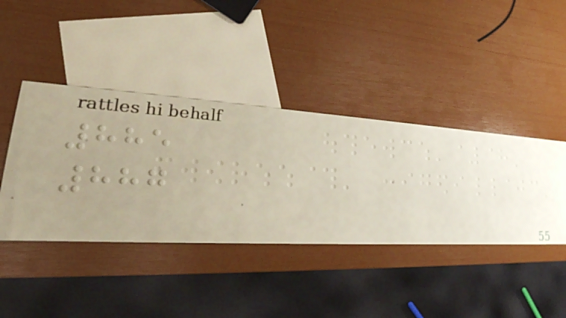885
887
